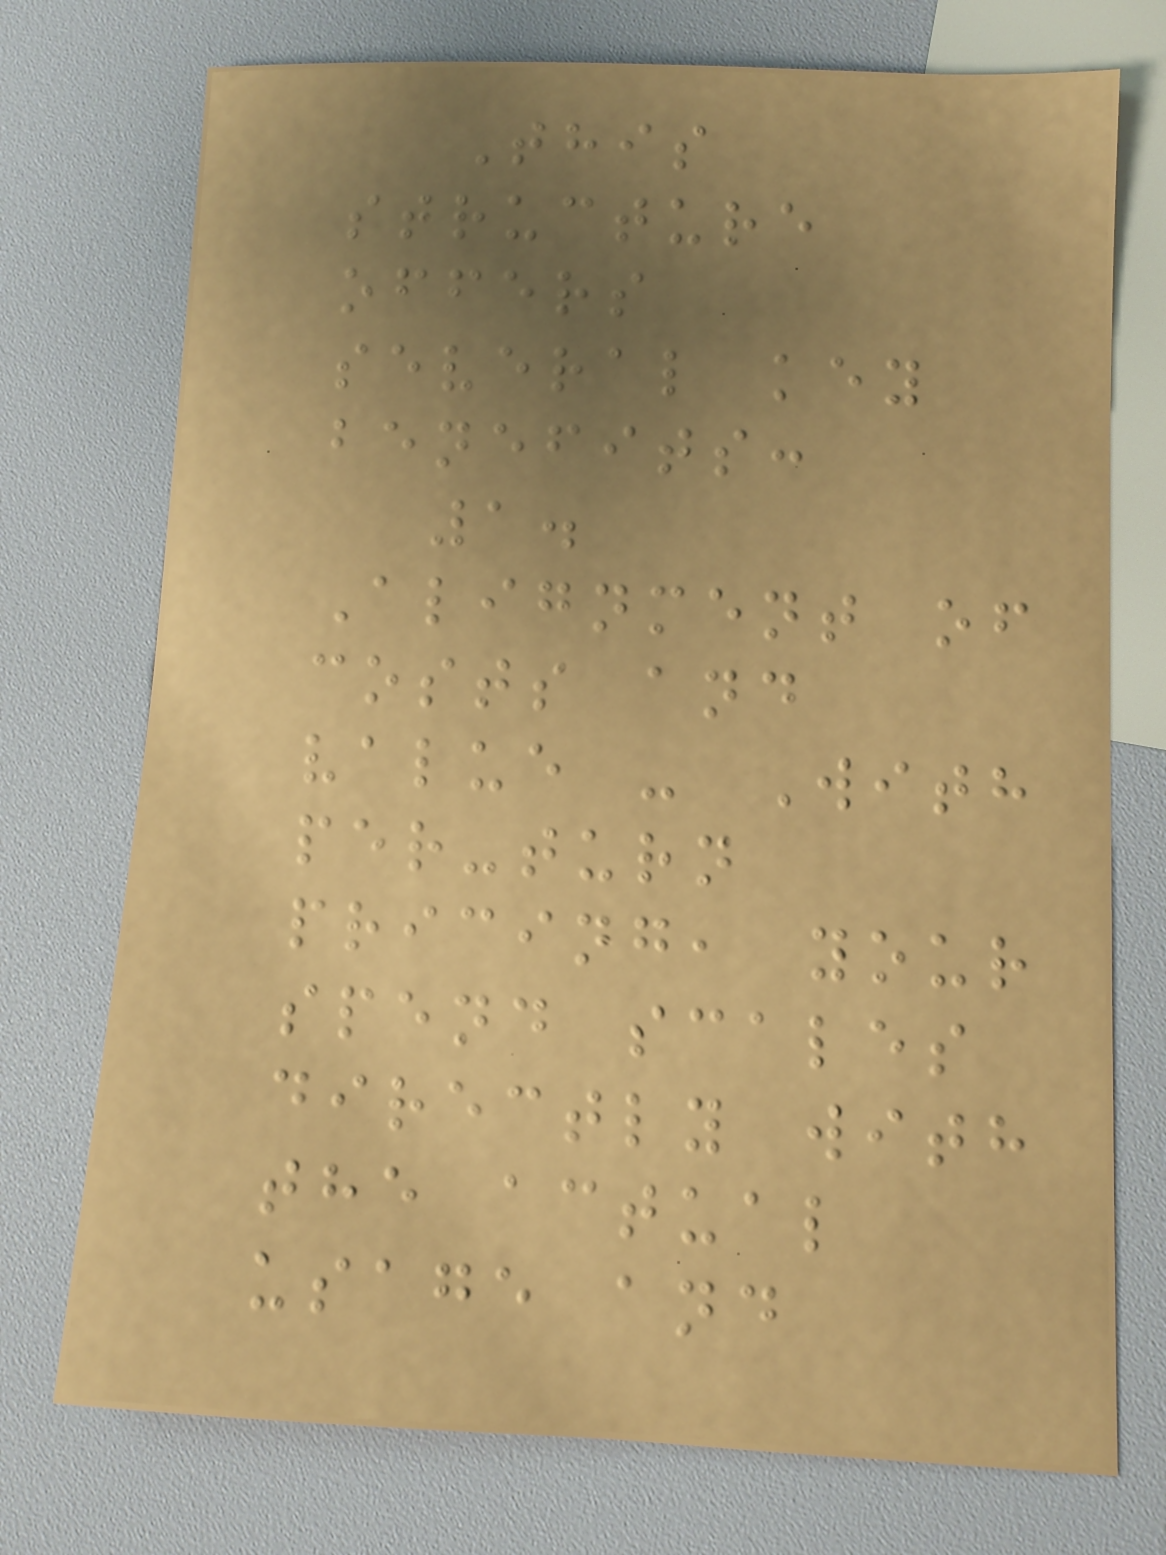This
structure
offers
several key
benefits:
1.
Alignment of
costs and
value - With
per-turn
pricing, your
spend scales
directly with
the actual
usage and
